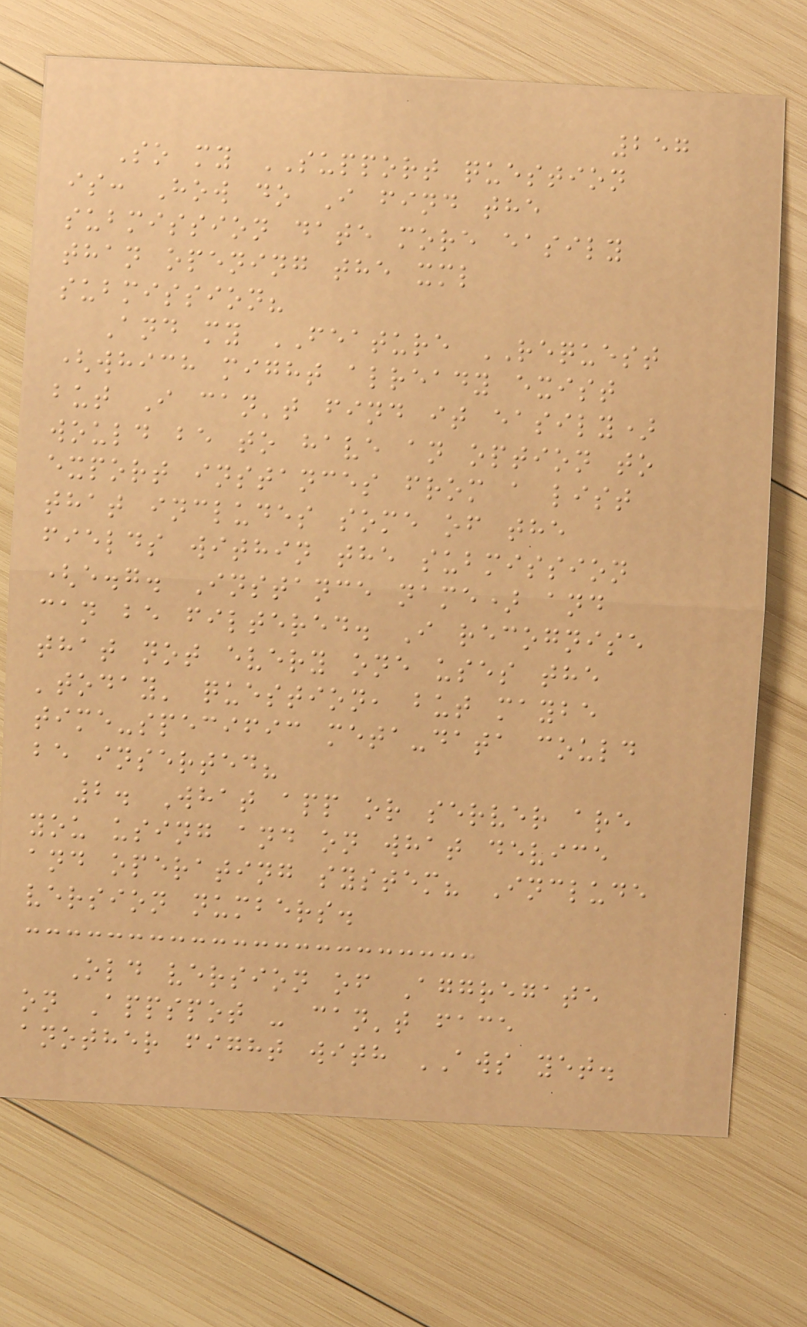257
So my SUPPORT question
is: How do I find the
submission date more easily
than opening the xml
submission?
And my FEATURE REQUEST
(which might already exist
but I can't find it easily)
would be to have an option to
export instances from a list
that includes some of the
fields within the submission
(e.g. Instance name) and
can be filtered. I recognise
that not every one uses the
'today' question, but maybe
time-specific meta-data could
be inserted?
2. What app or server are
you using and on what device
and operating system? Include
version numbers.
Old version of Aggregate
on Appspot - can't face
another fight with AWS yet.
